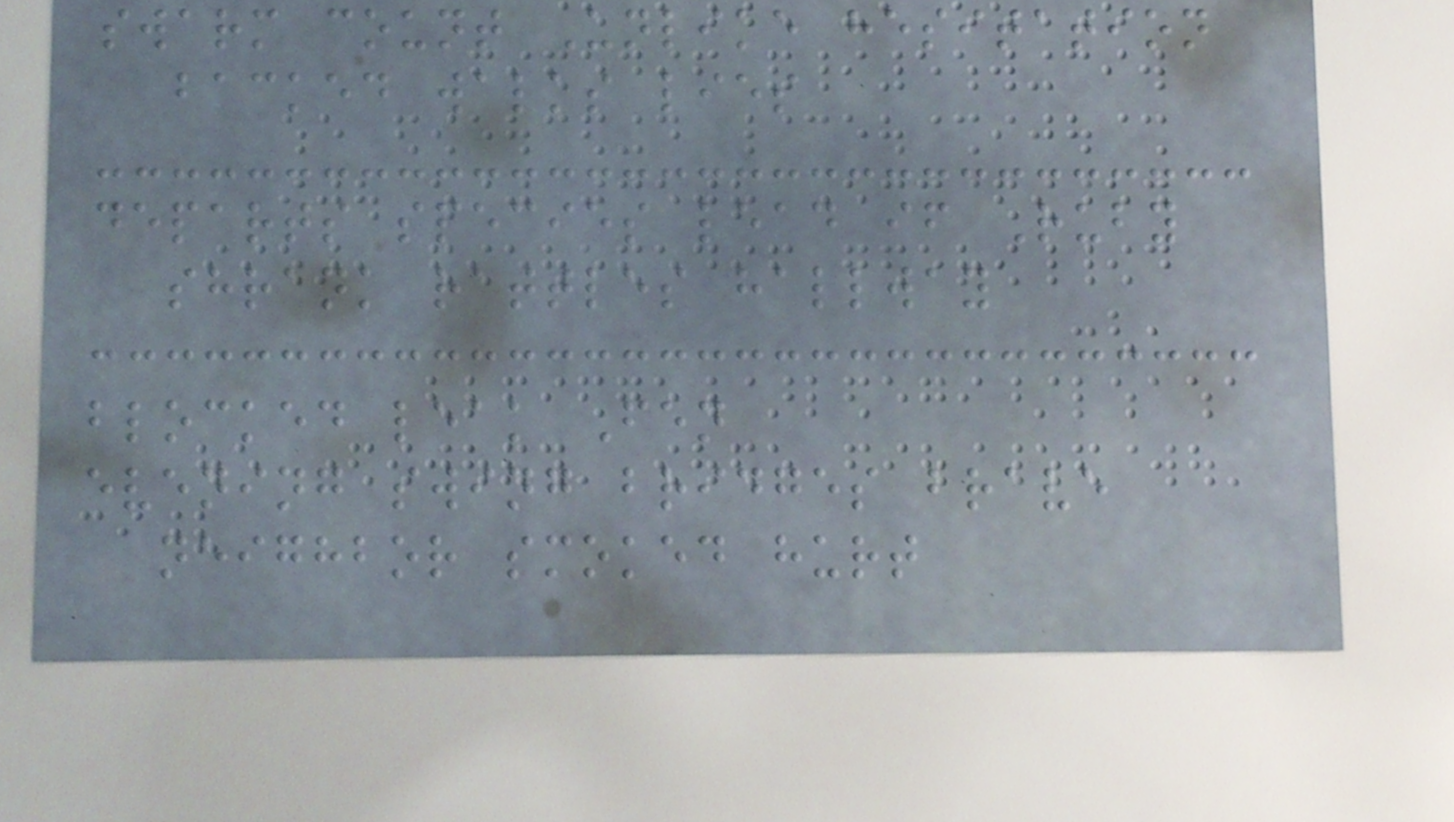swarm count Unlike hesitation
backed walks lies
departs species lead if Ruby
shrank rattles hallway
blocked leak Fen
evening swing bridges brave
neighbor smoked hurt
